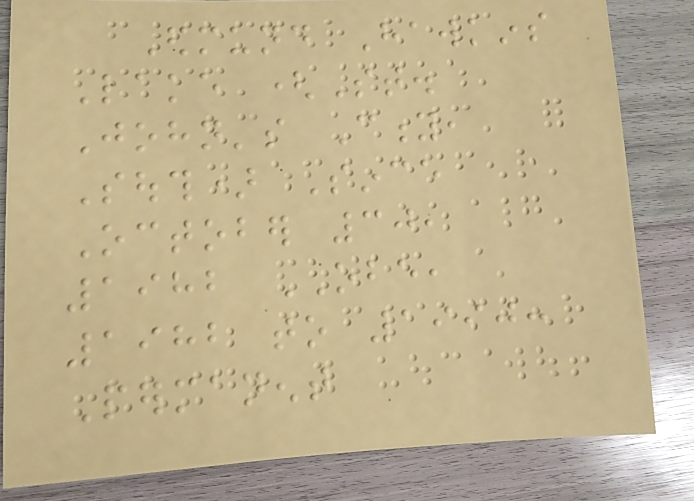Edmund Hawkins
Lake (St.
John's City,
South) Since
October 30,
1982 OBE,
1982 to 1990:
Permanent
